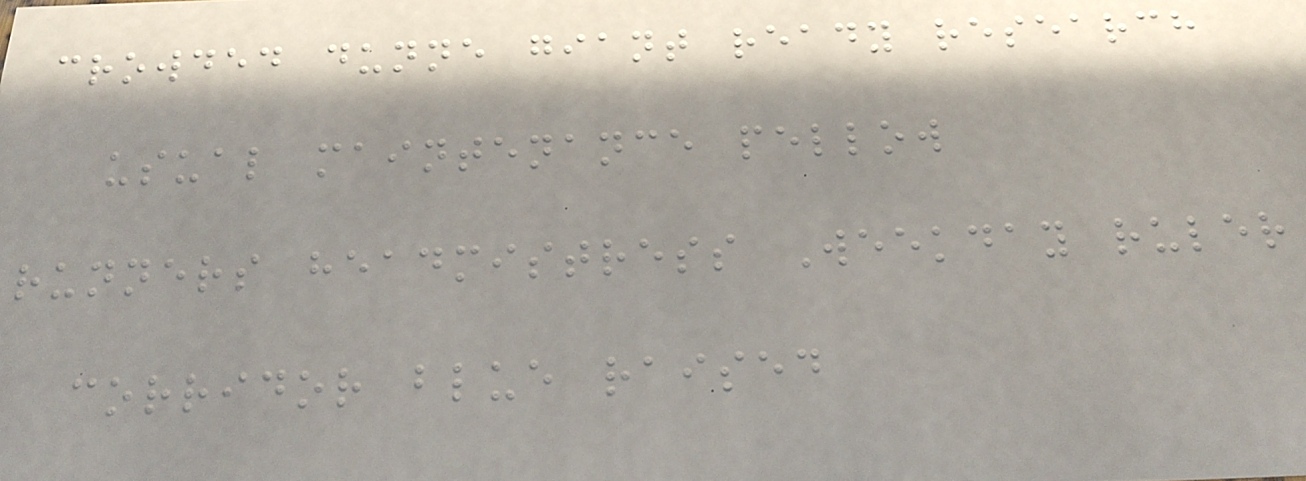crowded dunne giant ready research
usual maintenance pellow
runners headmistress Weekday ruler
corridor blue raised
